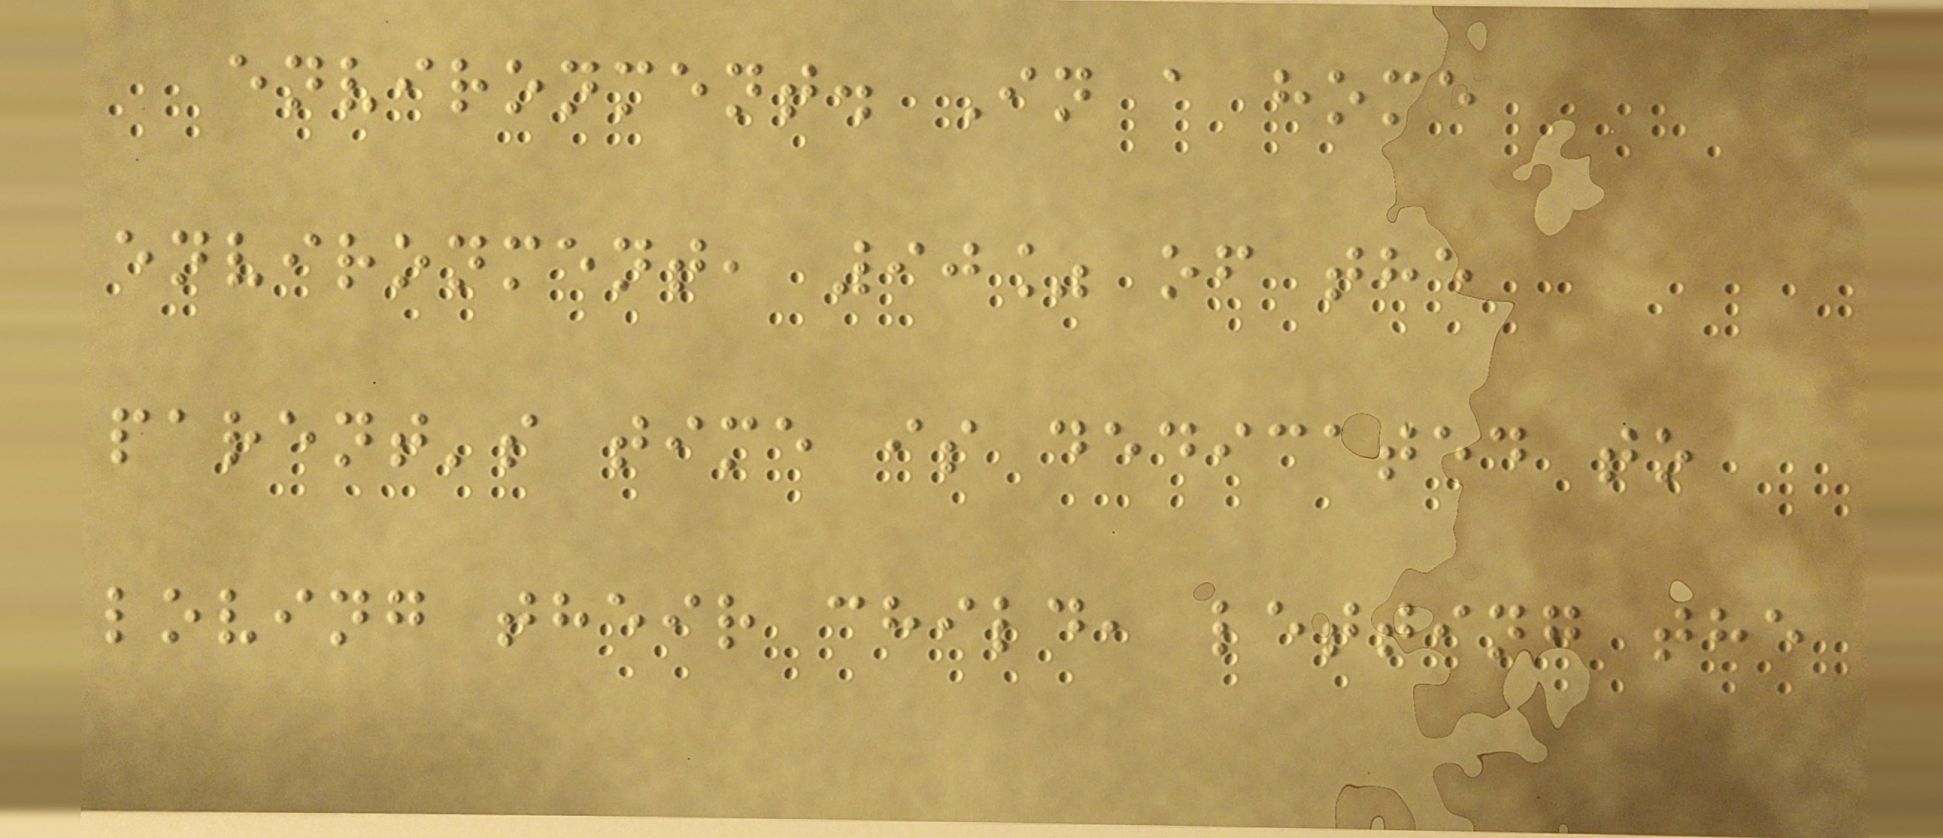environment. In a home
environment, 90% of the
parent's time is dedicated to
loving their child, letting the
